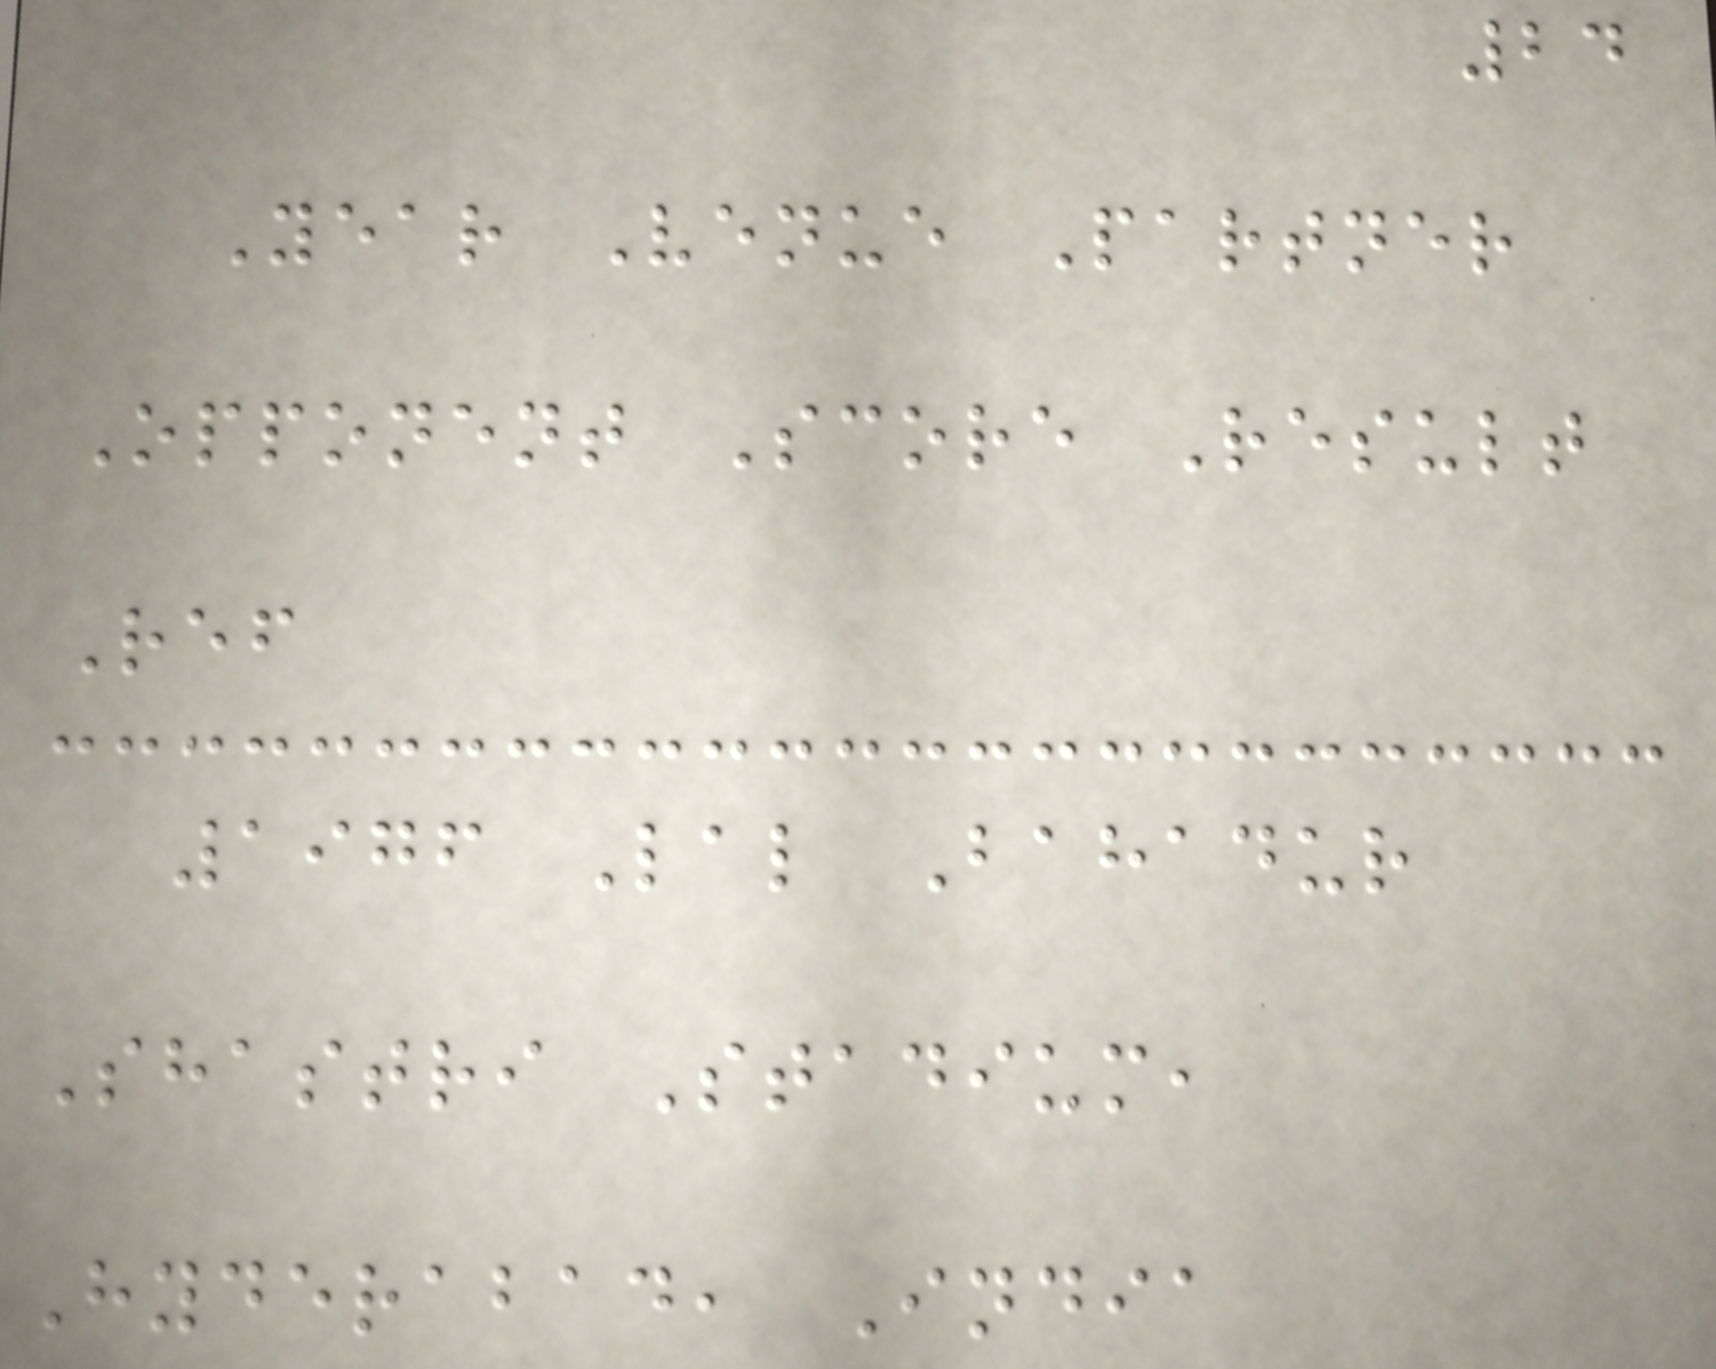24
Year Venue Partner
Opponent Score Result
Ref
1976 Lal Bahadur
Shastri Stadium,
Hyderabad, India
